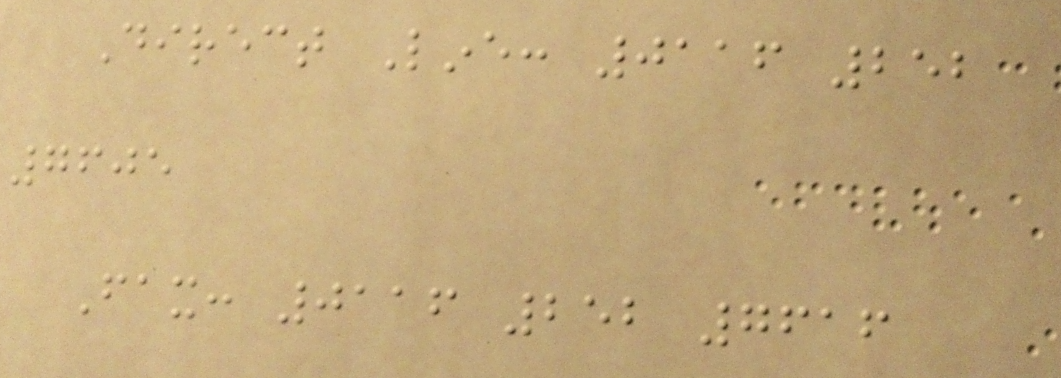Direct Line: 0116 252
7605
Fax: 0116 252 7616
